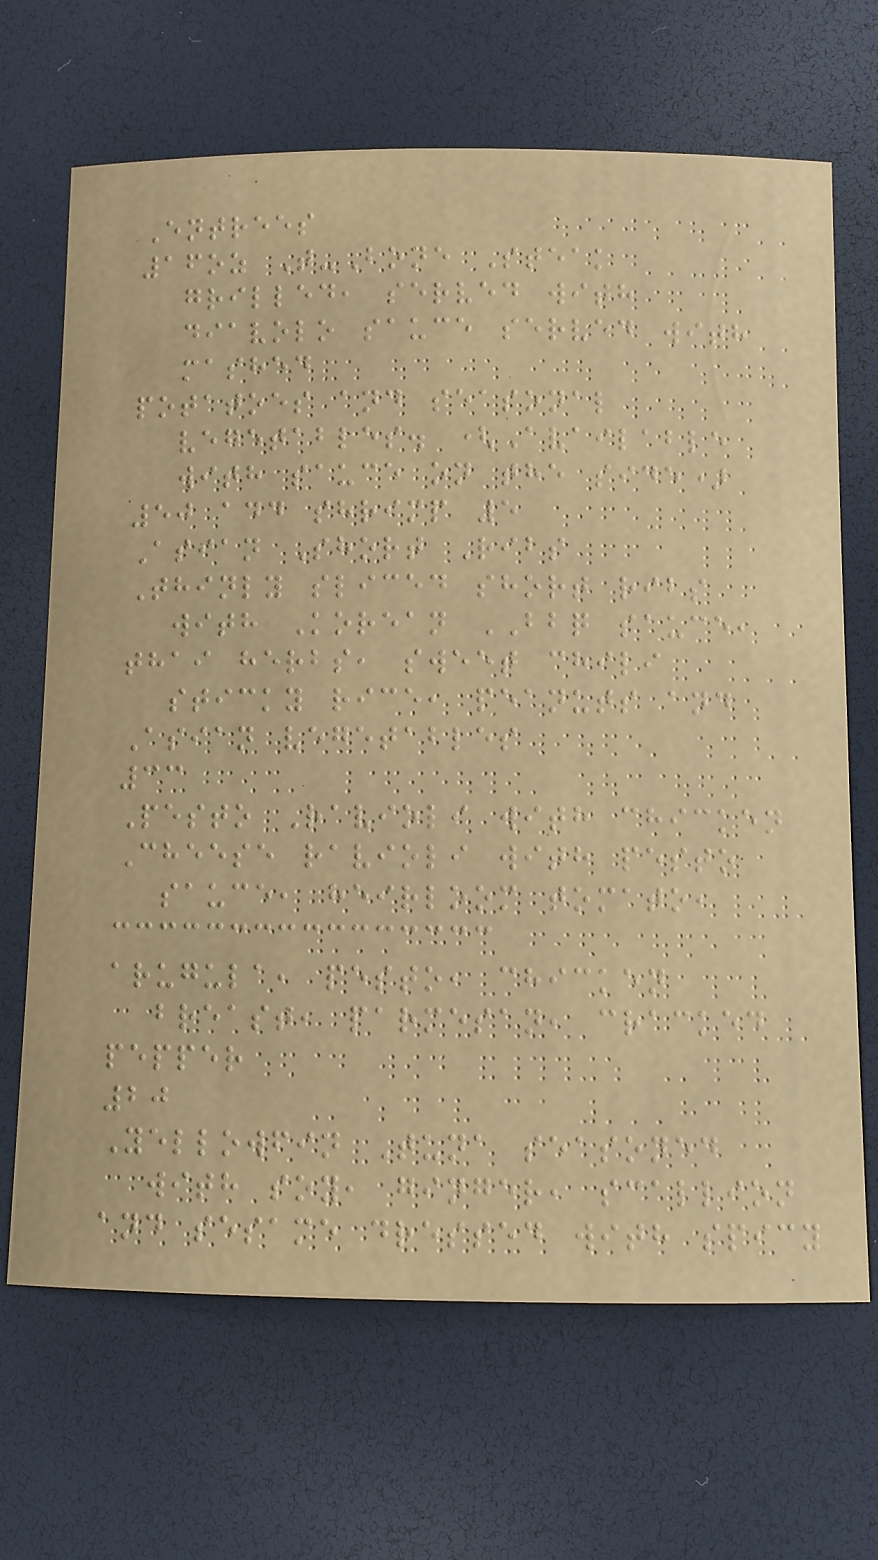Entrees
16oz T-Bone Steak
grilled, served with
diavolo sauce served with
mashed
potatoes and seasonal
vegetables. (Available
with sauce on the side)
50 add shrimp 5
Asian Short Ribs
Thinly sliced short ribs
with Korean BBQ sauce,
thai herbs, sweet chili
sticky rice, peanuts and
Asian vegetables
33
Pesto Ravioli with chicken
Cheese ravioli with pesto
sauce, heirloom tomato,
arugula, pesto, chicken
breast, parmesan, cracked
pepper
20
Yellowfin Tuna seasoned
with soy, ginger, scallion
and sesame dressed with spicy
